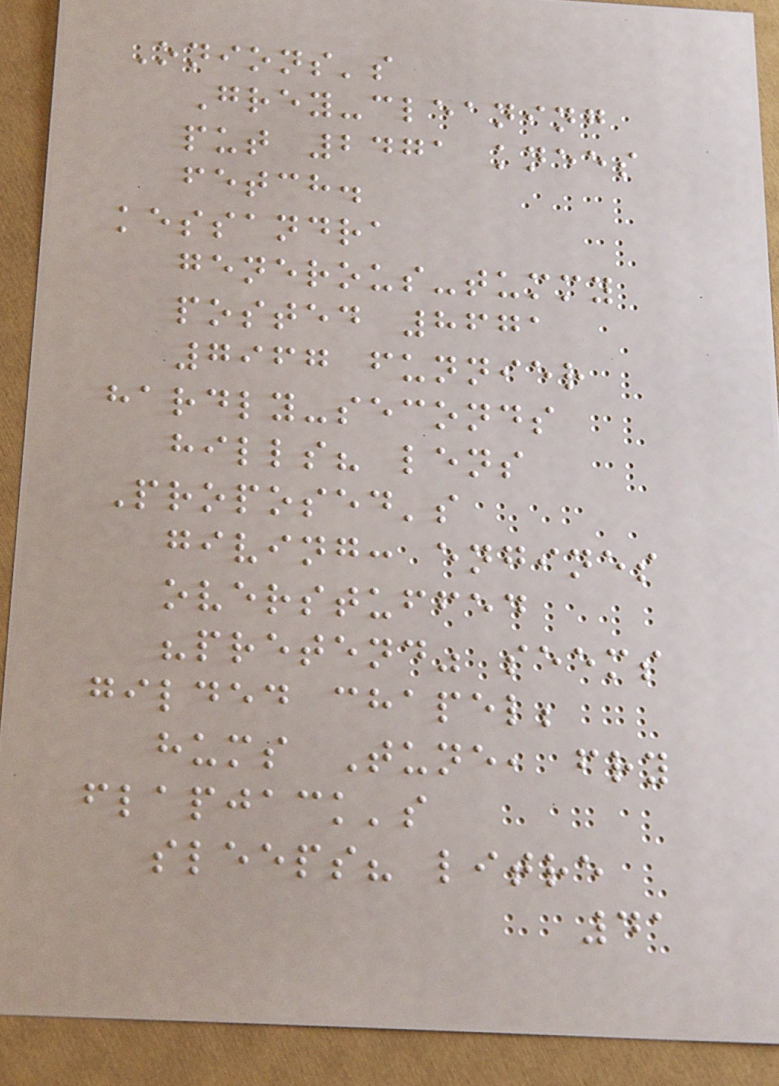Onions's
Grey-cleaning
put 2471 knees
fetch.
kessandra
generous-tummy
posted 8671
7967 funnier
hardly-seconds
hills? lens
Proposed's
giving: engines
overstuffed
"pretend" seems
gilded chapel;
hums Tune, fry
flapjack's
sleeps? litre
41
